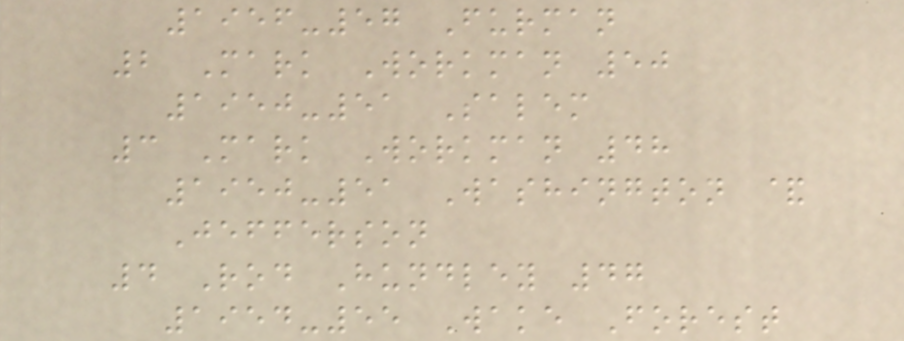1956-57 Furman
2 Mark Workman 50
1950-51 Salem
3 Mark Workman 48
1950-51 Washington &
Jefferson
4 Rod Hundley 47
1954-55 Wake Forest
